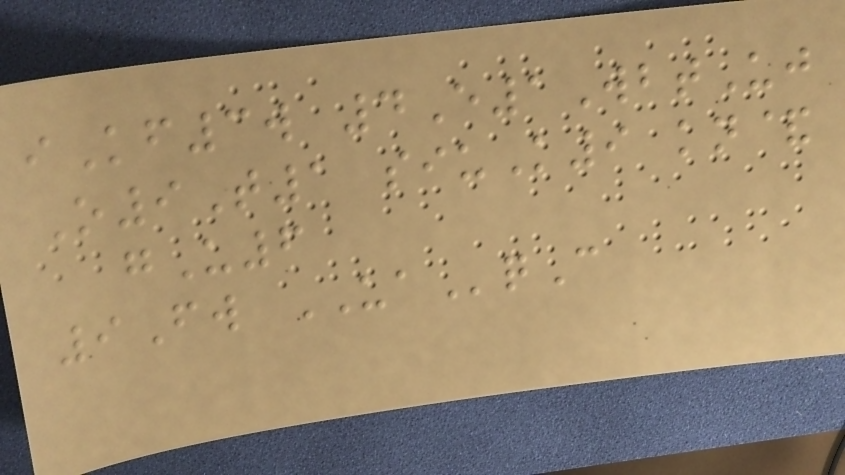iKf3w 4E1WbtUj
O9T1 siuK9 kn&
gU6
9Fw UAqC
